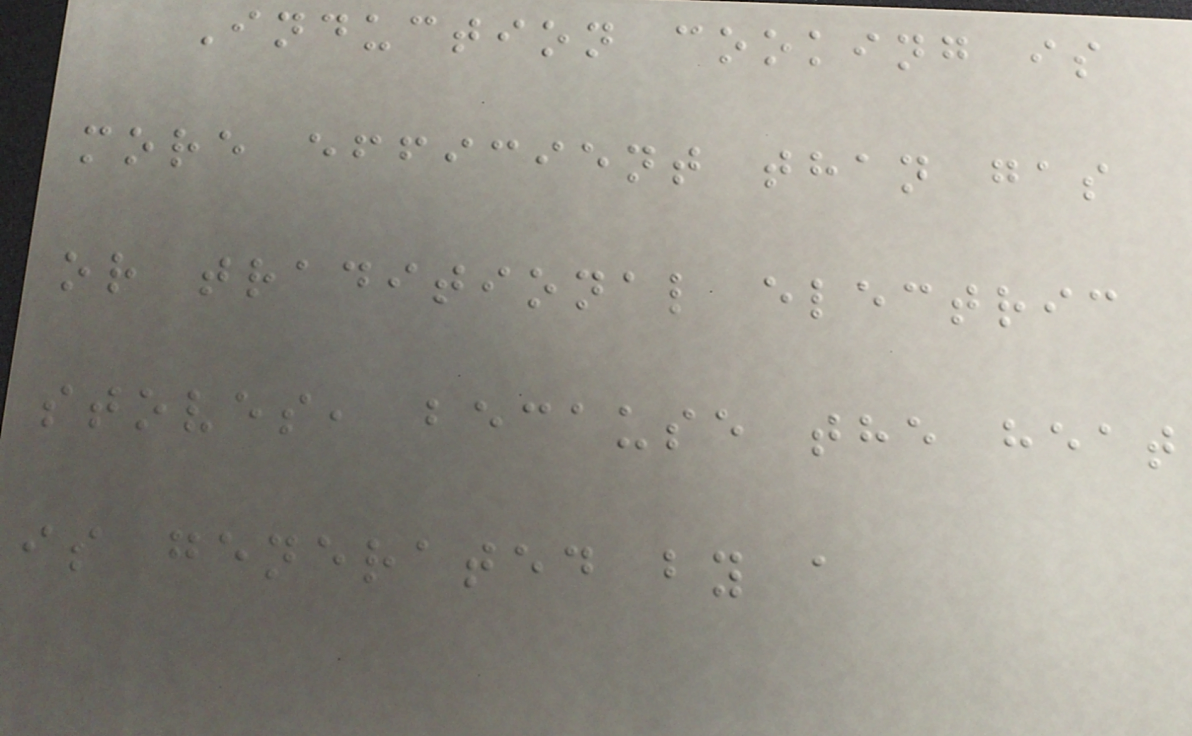Induction cooking is
more efficient than gas
or traditional electric
stoves, because the heat
is generated by a
